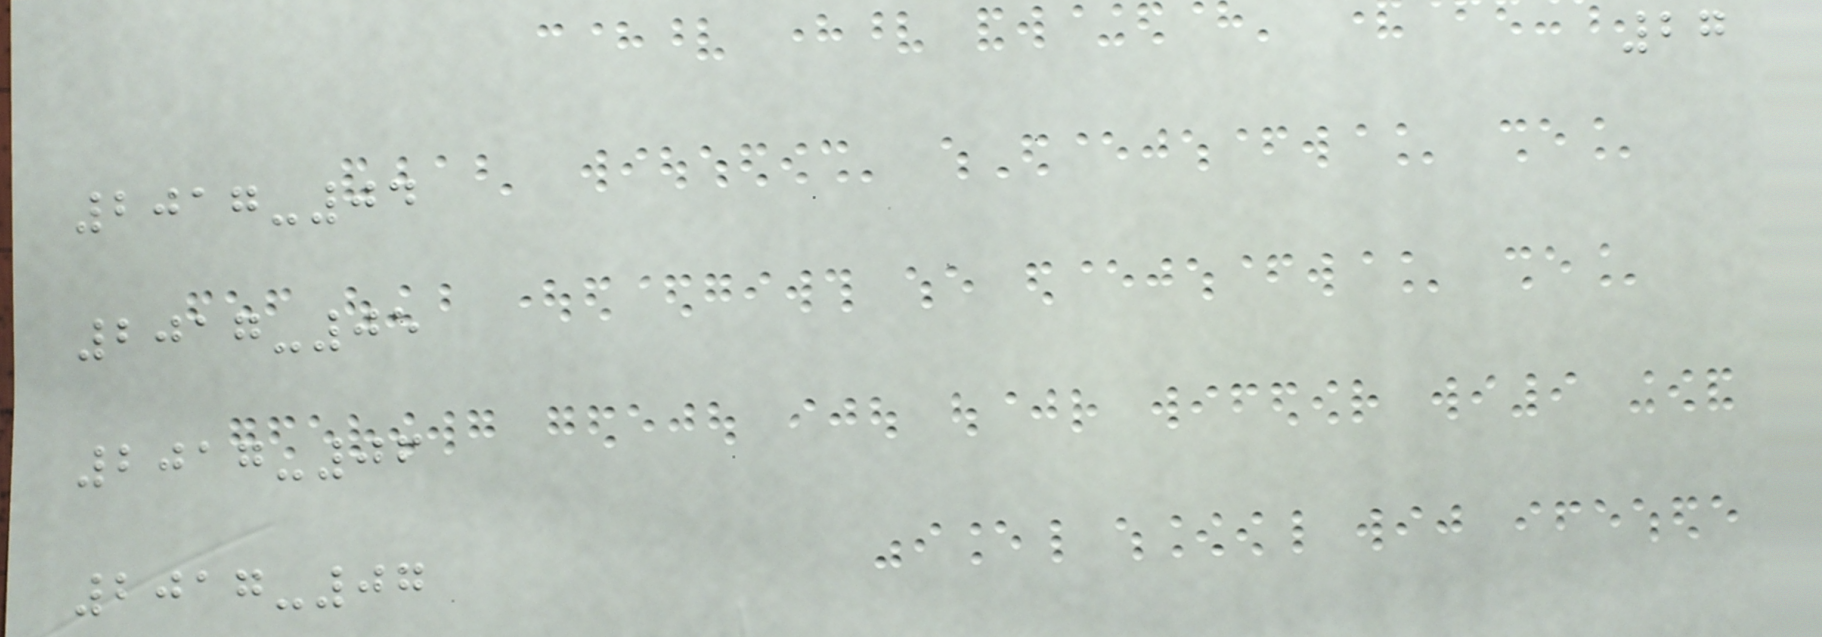27
2017-04
2017-05
2017-06
2017-07
